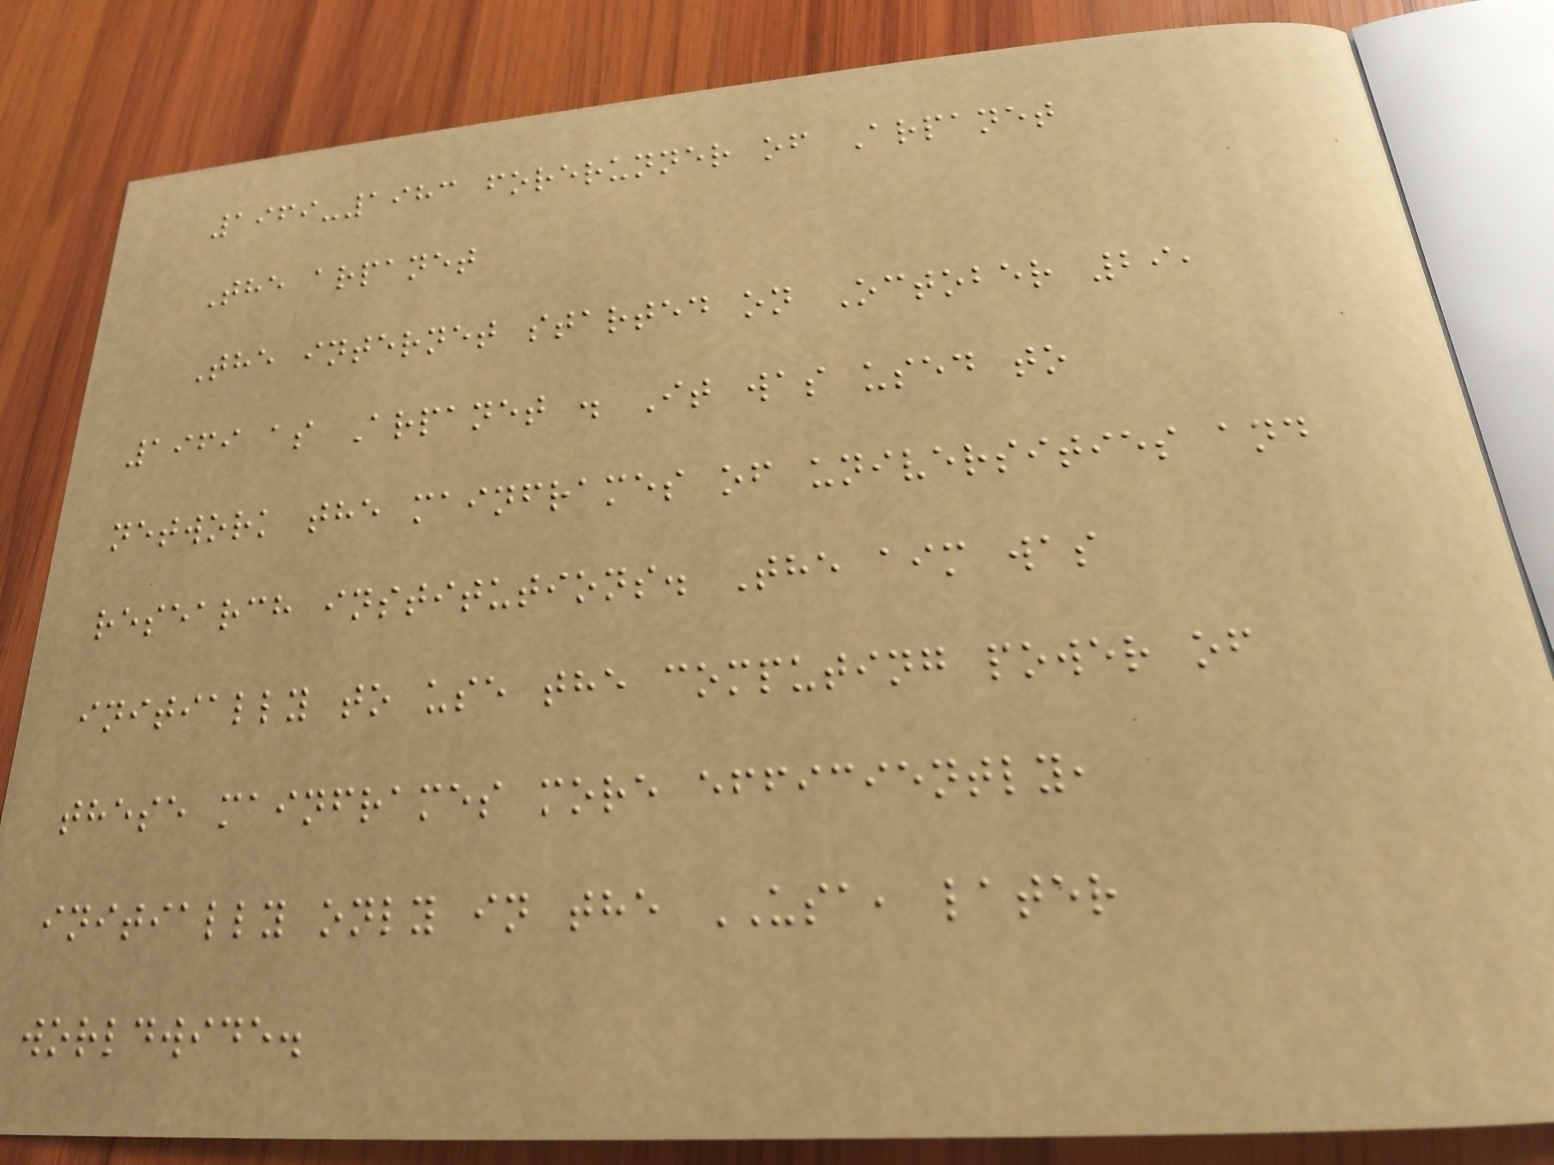1969-1983 forerunner of Arpanet
The arpanet
The internet started on October 29,
1969 as Arpanet . It was used to
network the mainframes of universities and
research institutions. The aim was
initially to use the computing power of
these mainframes more efficiently,
initially only in the USA, later
worldwide.
